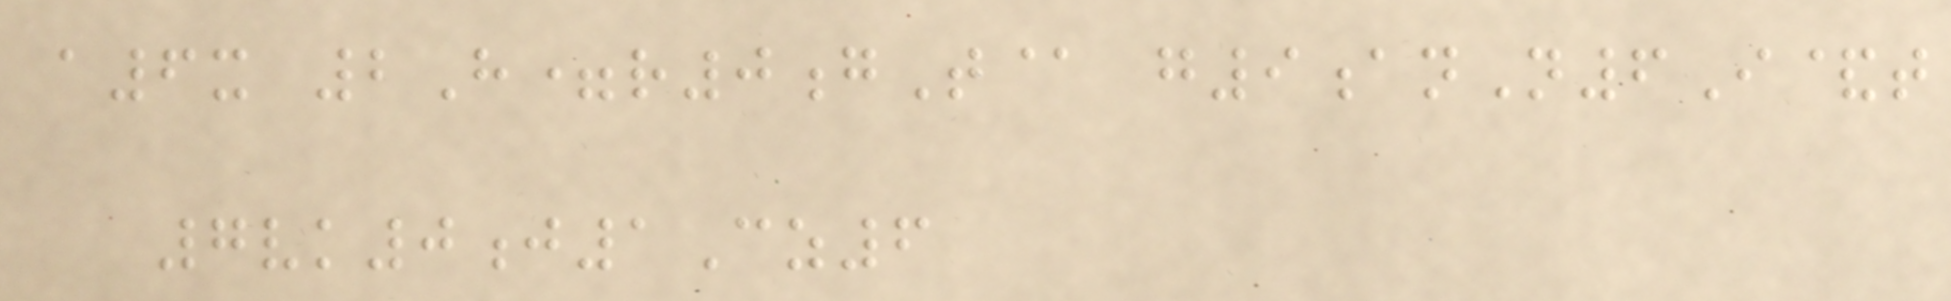a6x 2H=r0gT@ g9anN6I&t
7vk0j1Cz6
